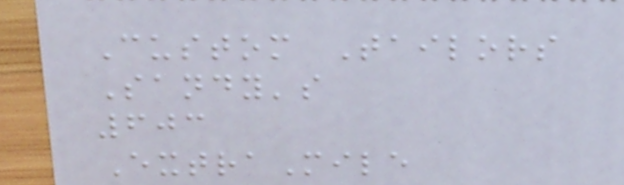Custom Tailors
Sandy's
603
ExtraMile
